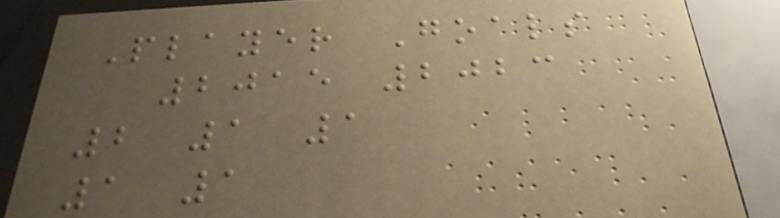Player Goals
2015 2023
2 1 1
1 1
